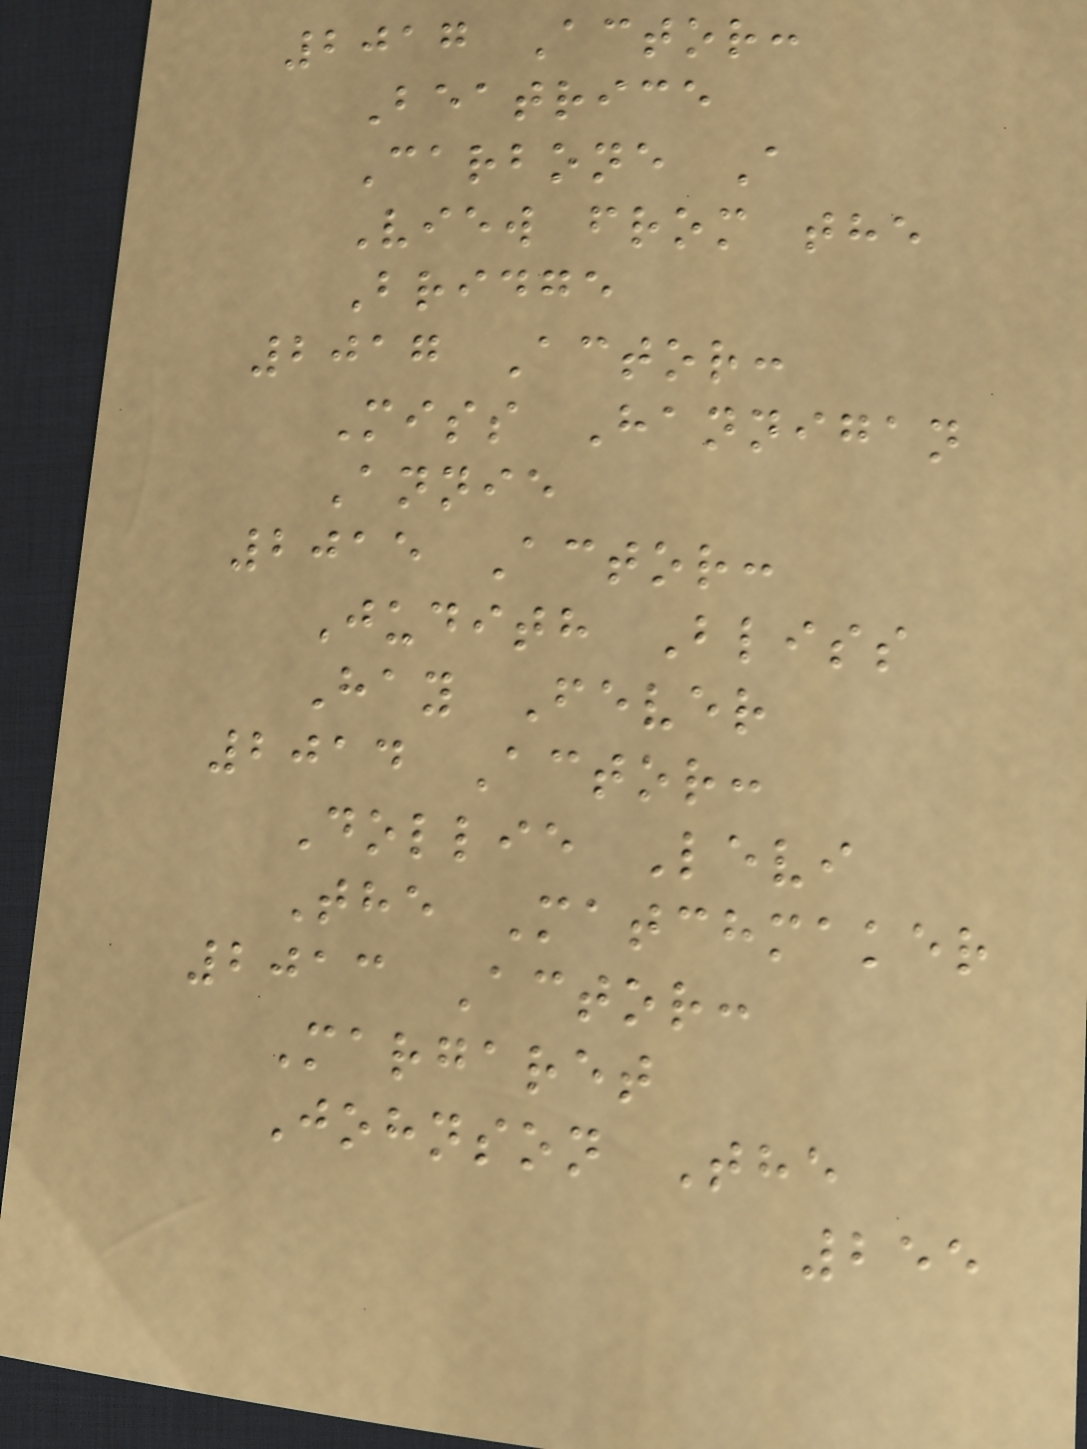2017 Actor:
Beatrice
Carbone A
View from the
Bridge
2017 Actor:
Miss Hannigan
Annie
2015 Actor:
Judith Bliss
Hay Fever
2014 Actor:
Dollie Levi
The Matchmaker
2013 Actor:
Margaret
Johnson The
255
